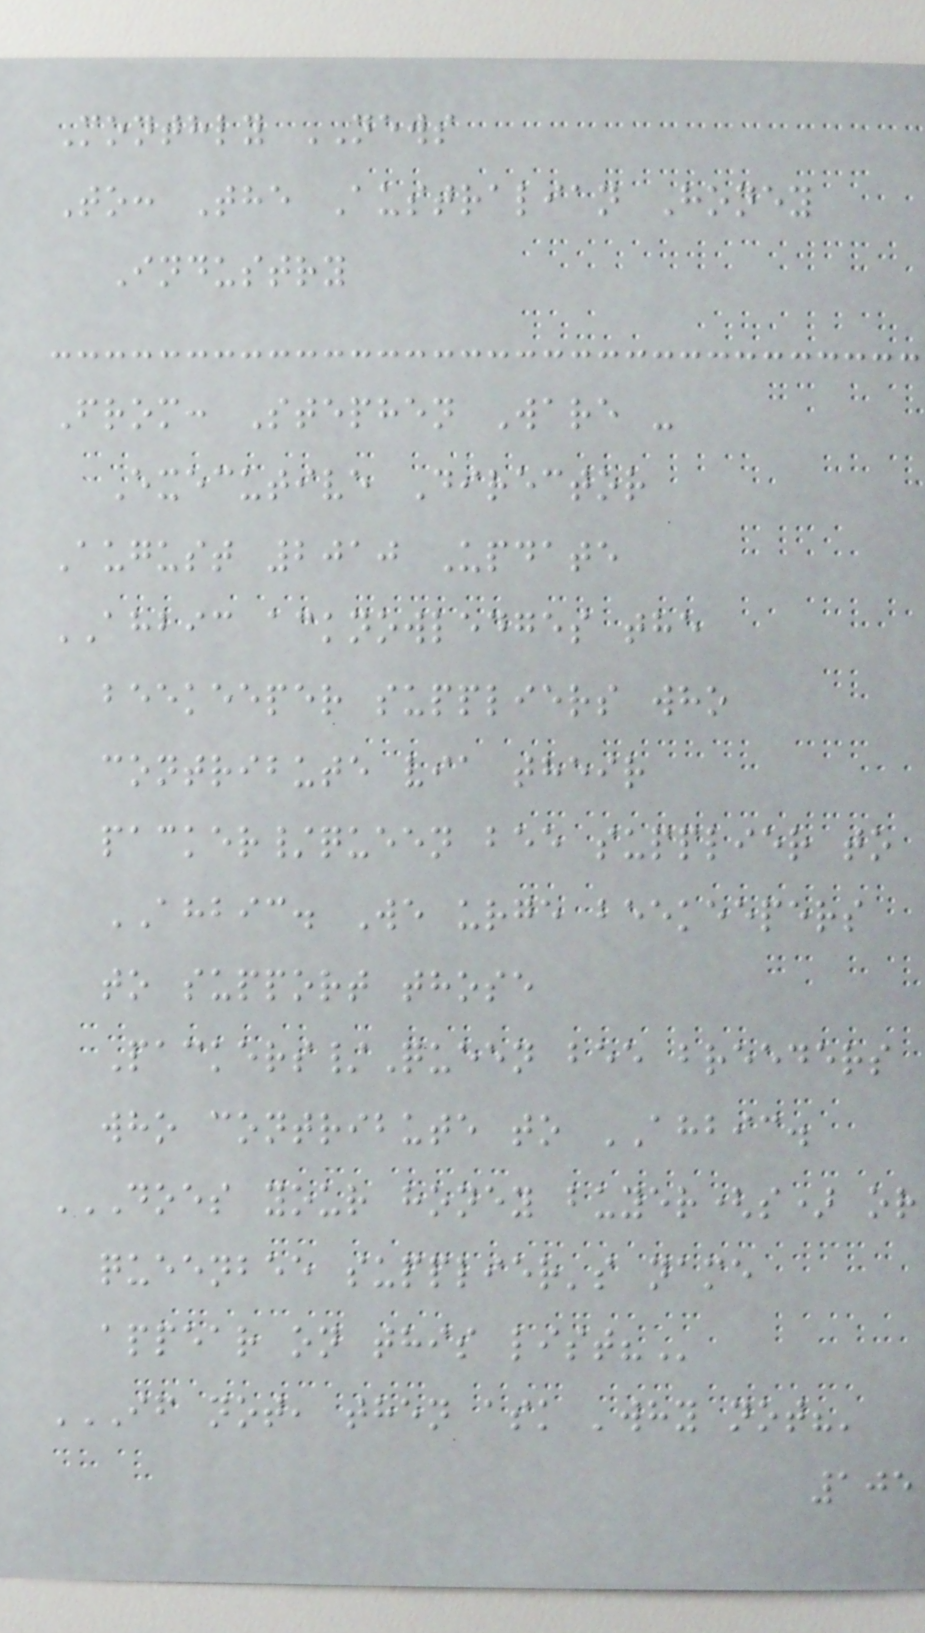Monthly NEWS
To: The Australian Honey
Industry
From: Stephen Ware -
Executive Director
August 2010 Update
AHBIC acknowledges the
beekeeper suppliers who
contribute via their
packer/queen bee supplier to
AHBIC. We urge beekeepers
to support those
Packers/Queen bee breeders
who contribute to AHBIC.
DOES YOUR HONEY BUYER(S) OR
QUEENBEE SUPPLIER'S NAME
APPEAR ON THIS LIST?
IF NOT, THEN ASK 'WHY NOT?'
105
